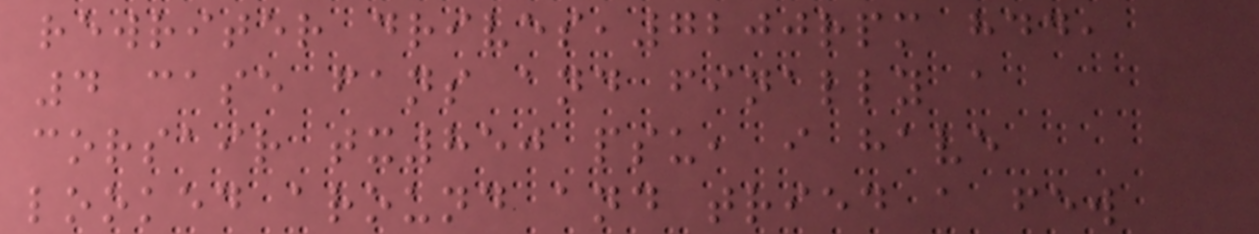rewriter drives,7200rpm hdd,
4 case fans and finally a
corsair tx850 psu, i have
looked around and tried a few
